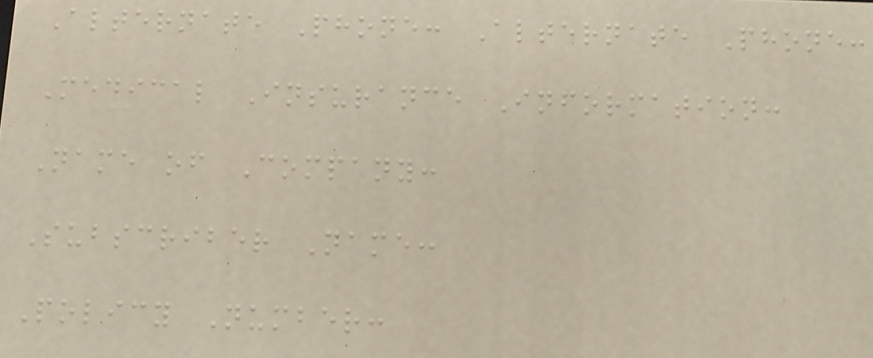Alternate Phone: Alternate Phone:
Medical Insurance Information:
Name of Company:
Subscriber Name:
Policy Number:
